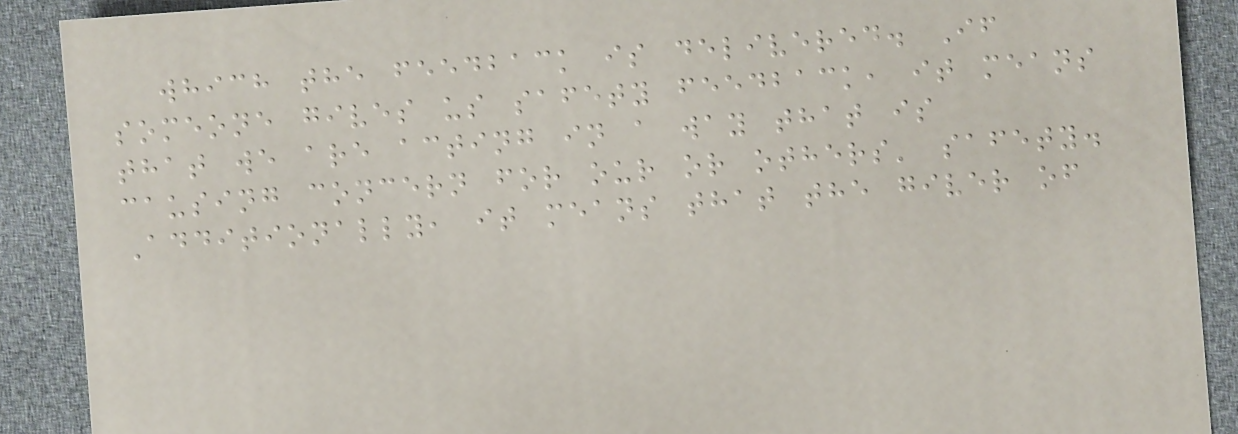which the feedback is delivered. If
someone gives us safety feedback, it means
that we are acting in a way that is
causing concern for our or others' safety.
Additionally, it means that the giver of
